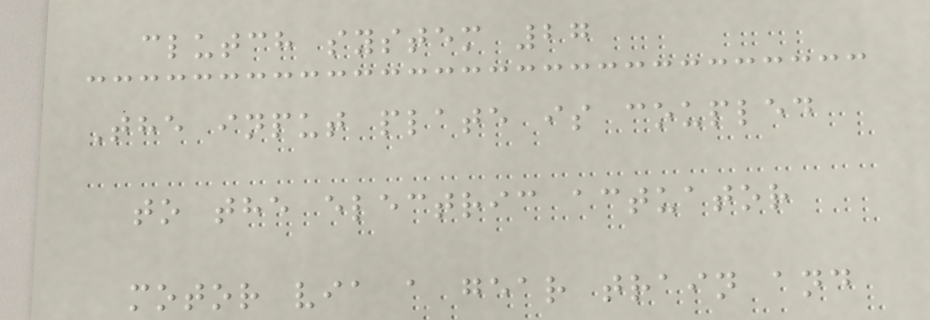clutch system 27
The input plate is coupled
to the electric actuator
motor via a gear train and
